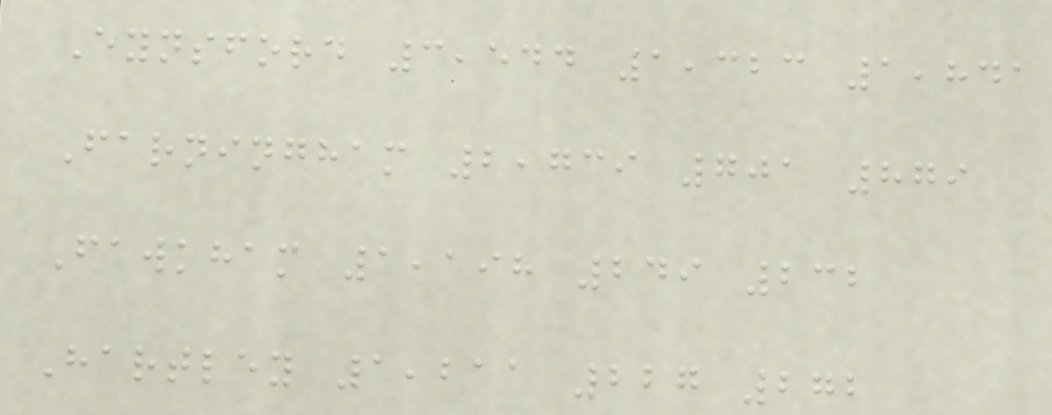Eynsford 3,544 1,323 1,841
Farningham 2,739 701 879
Fawkham 1,198 249 232
Hartley 1,211 227 272
